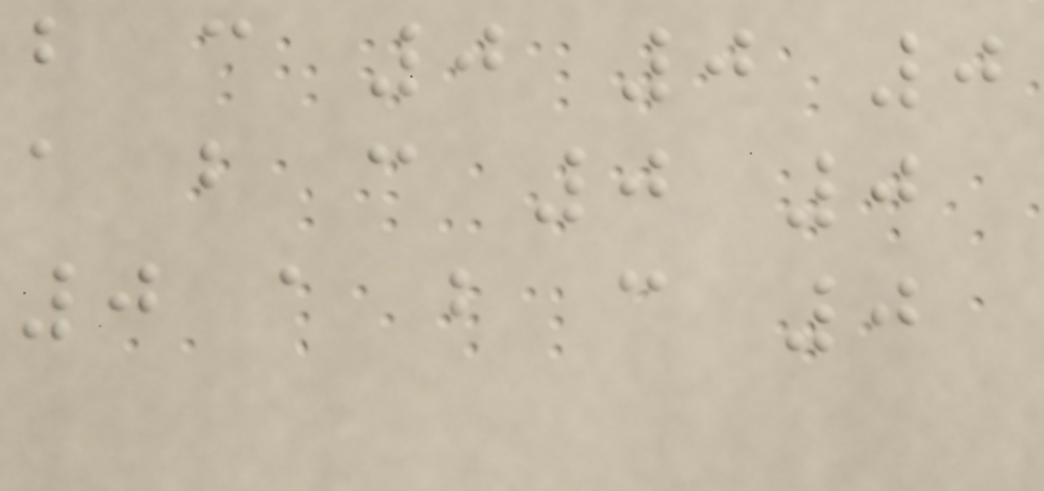b c 0 0 0
a b c 0 0
0 a b c 0
